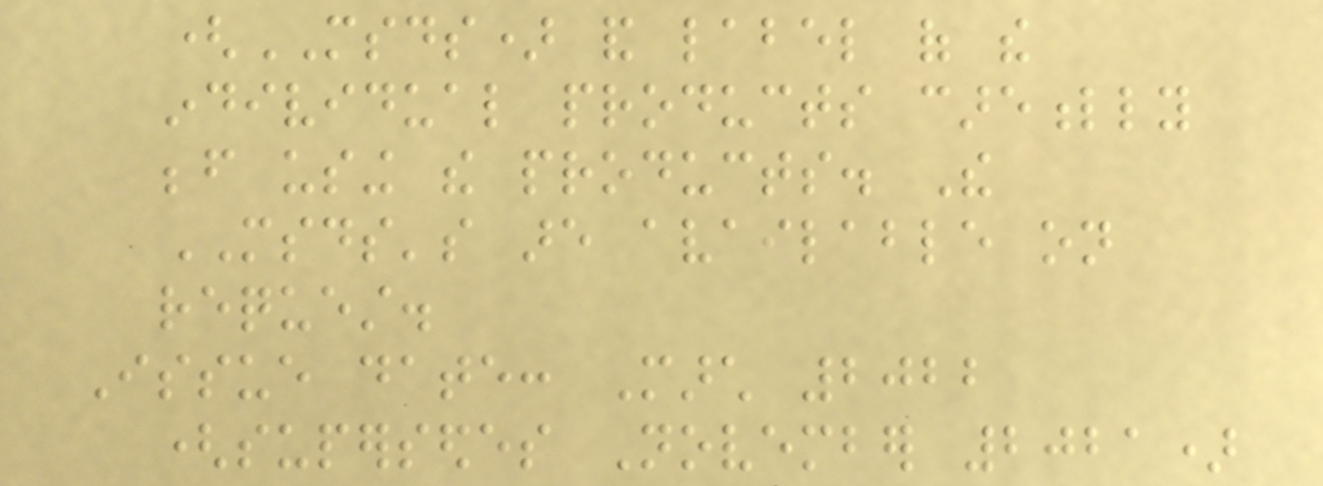(MSDS) and label of the
individual products carefully
before using the products. The
MSDS's are available on
request.
Issue date: March 2022
(supersedes November 2021)
